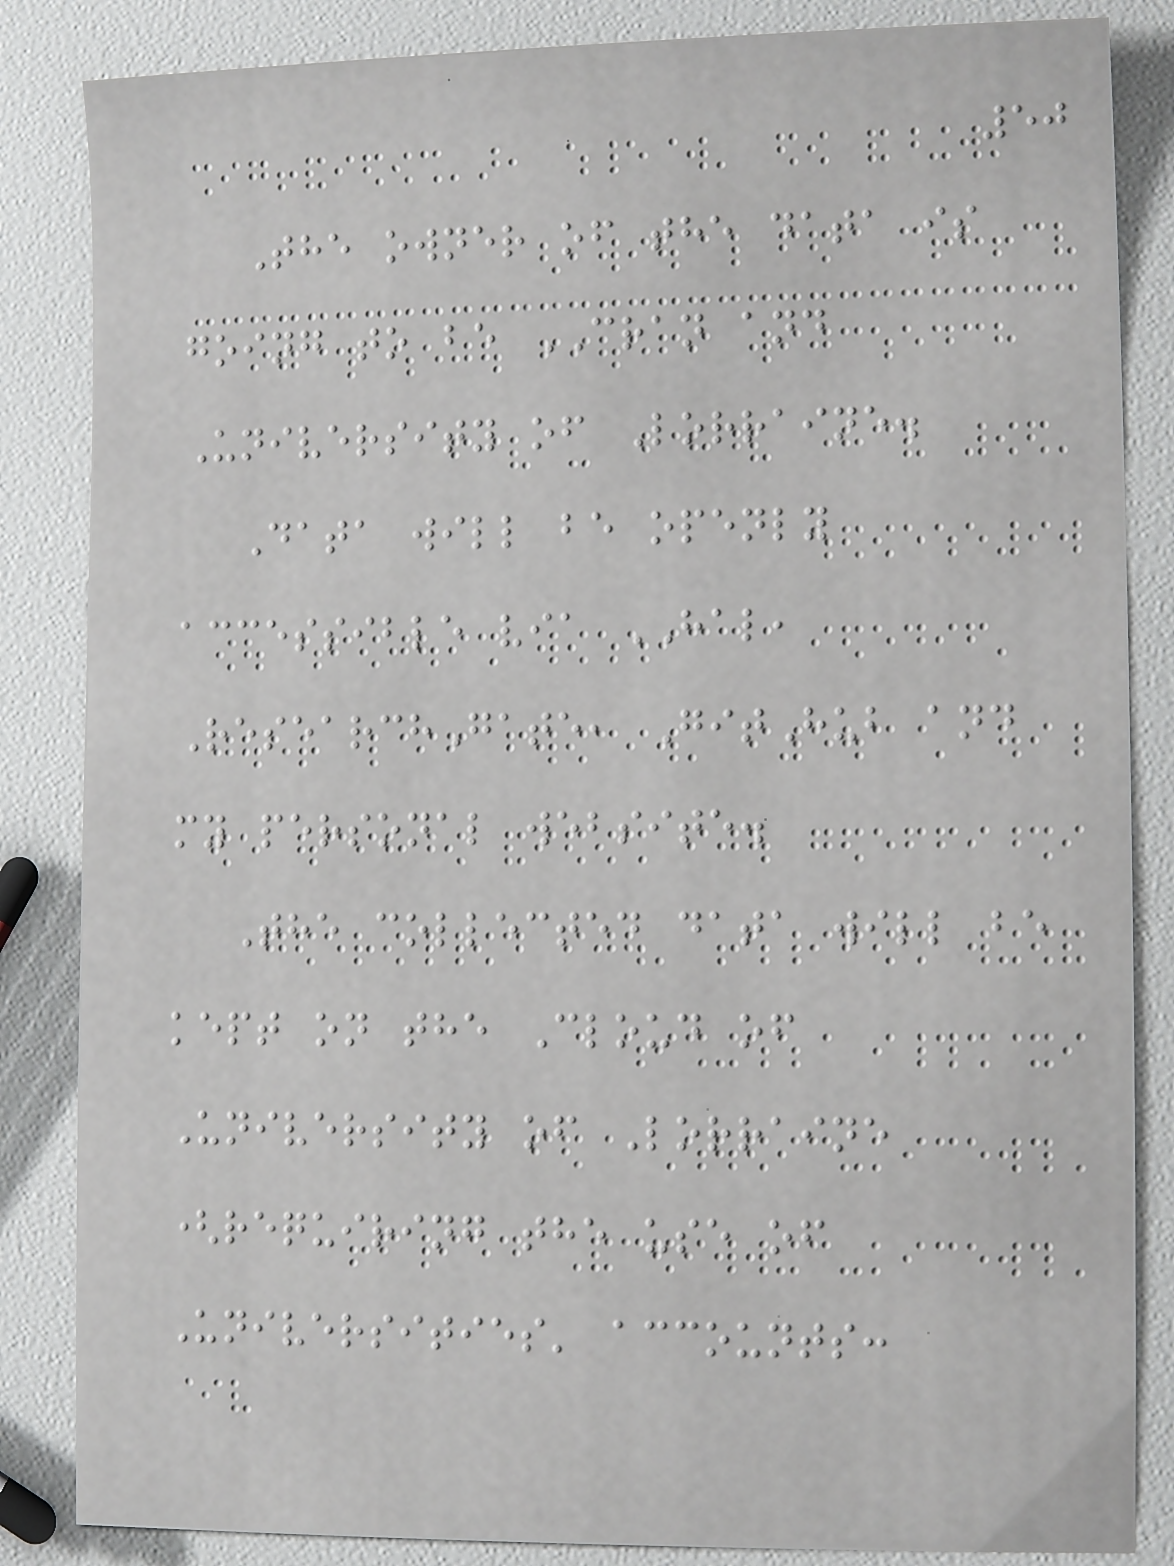50
The owner of the data is
going to be CRAN and
University of Lorraine.
Data will be openly
accessible via HAL,
ResearchGate, GitHub and
my personal website.
The collected data will be
kept on the Cloud of
University of Lorraine
(requiring the use of
Universities' accounts:
